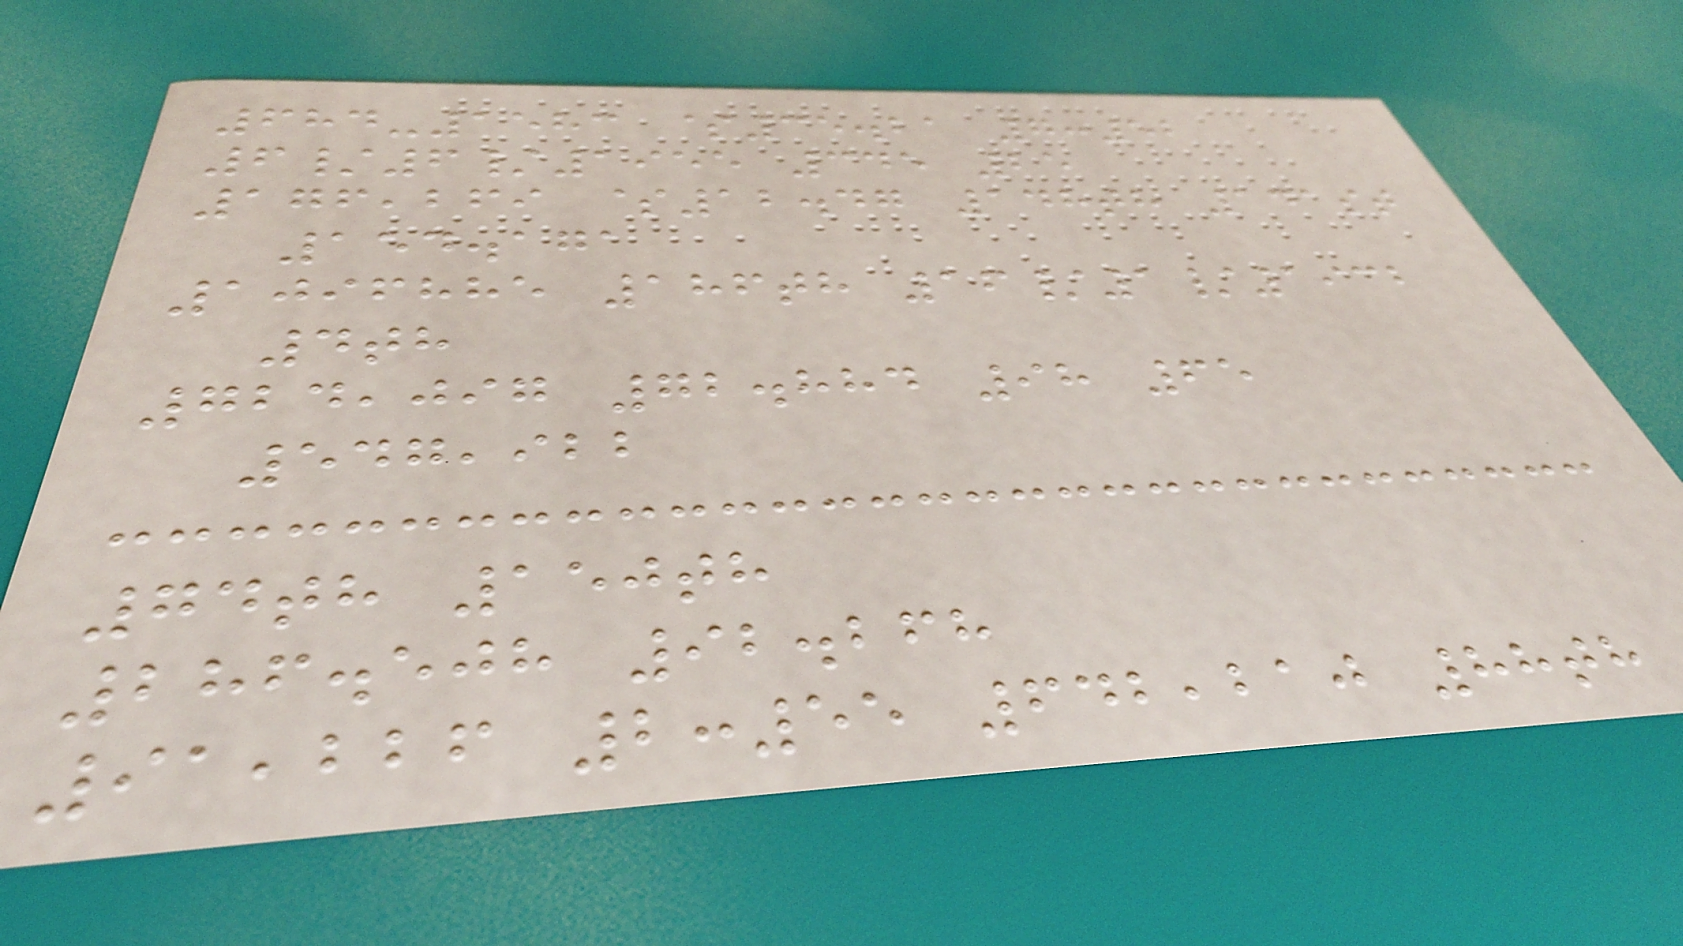684-1583 $35.21 7:52
6/6/1955 345 25
176,269 $12.47 148th 141st
154.171
1096885 186th 16/1/1932
4th
724,097 72.884 98 65
547,922
74th 150th
286.508 92.268
91,226 2:55 642,210 88th
